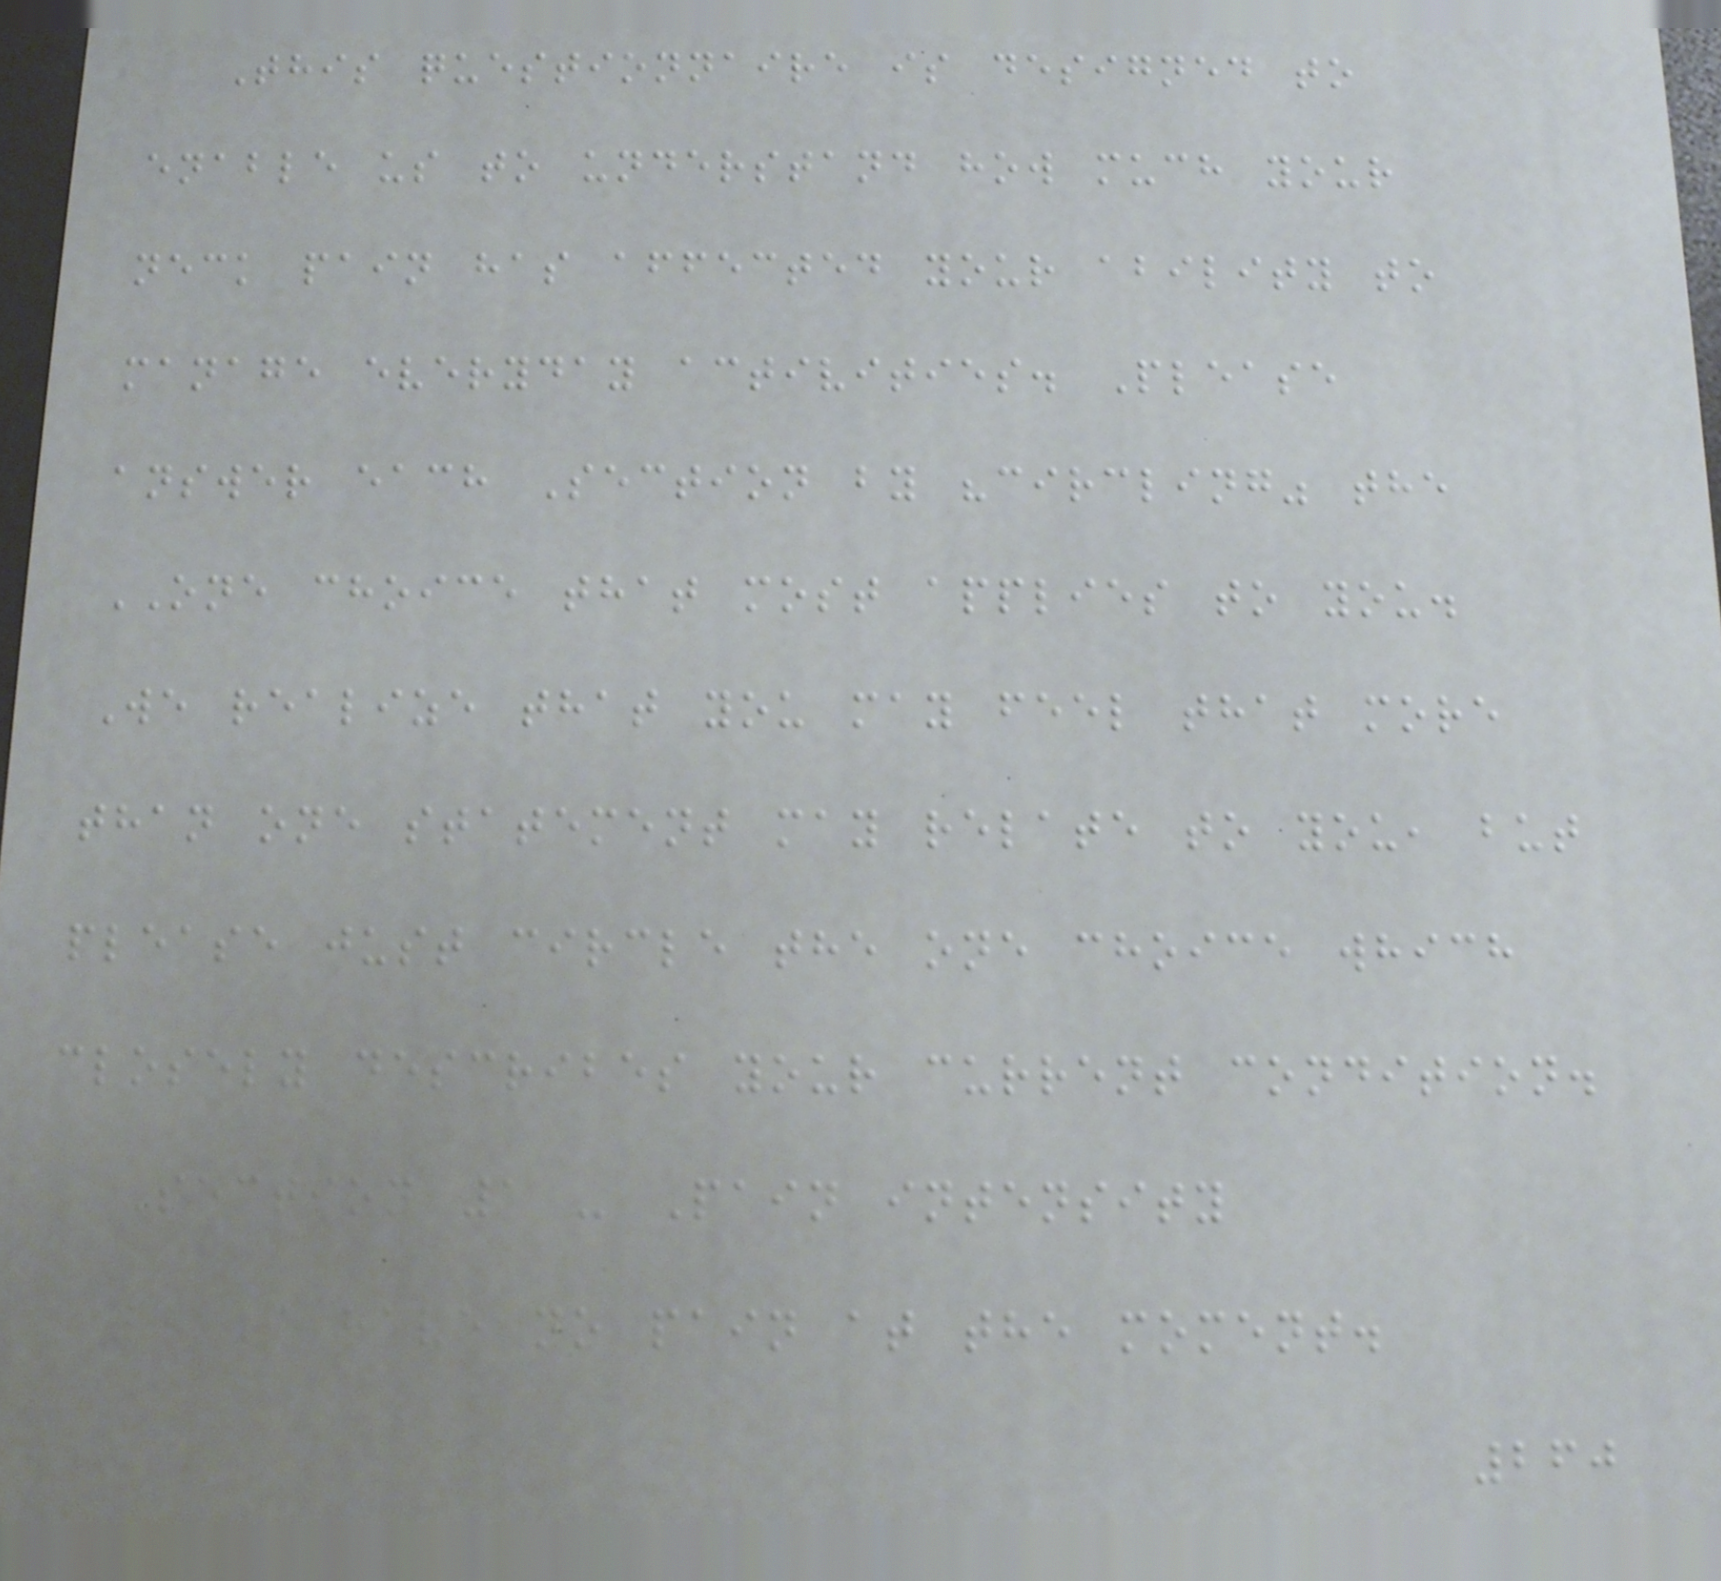This questionnaire is designed to
enable us to understand how much your
neck pain has affected your ability to
manage everyday activities. Please
answer each Section by "circling" the
ONE choice that most applies to you.
We realize that you may feel that more
than one statement may relate to you, but
please just circle the one choice which
closely describes your current condition.
Section 1 - Pain intensity
0 I have no pain at the moment.
260
